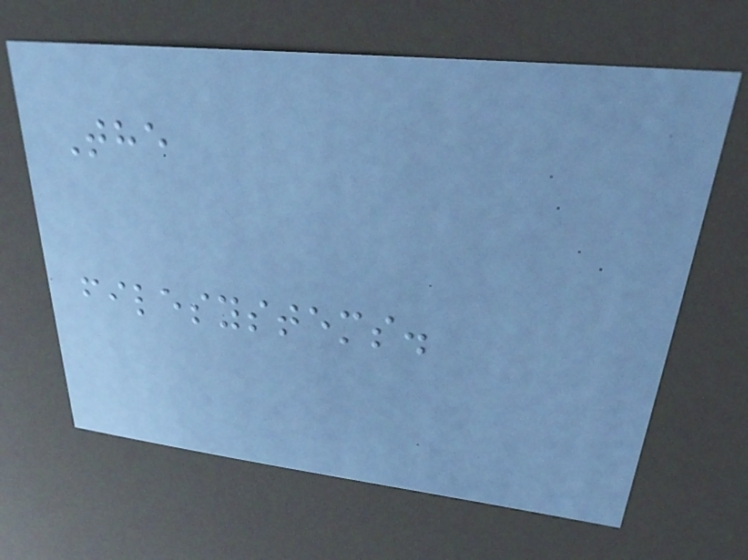The
filesystems.
